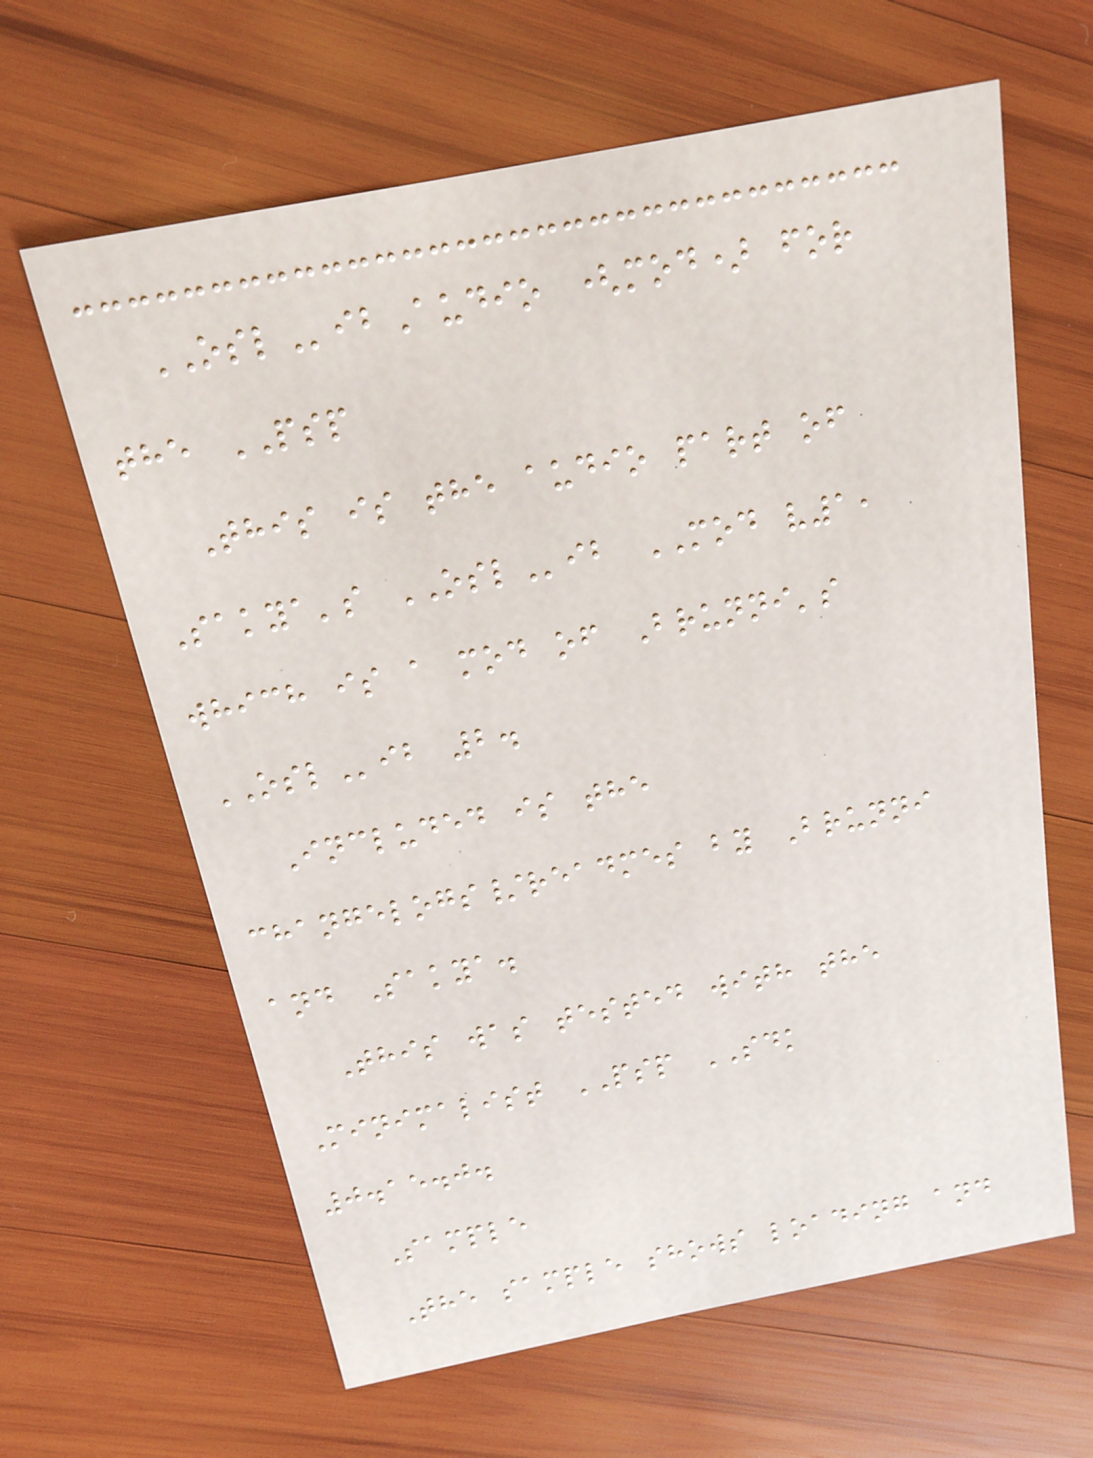OSLibAudio (mod) for
the PSP
This is the audio part of
Sakya's OSLib MOD v1,
which is a mod of Brunni's
OSLib 2.
Included is the
changelogs/readmes by Brunni
and Sakya.
This was tested with the
Minimalist PSP SDK
0.15.0.
Sample
The sample shows loading and
